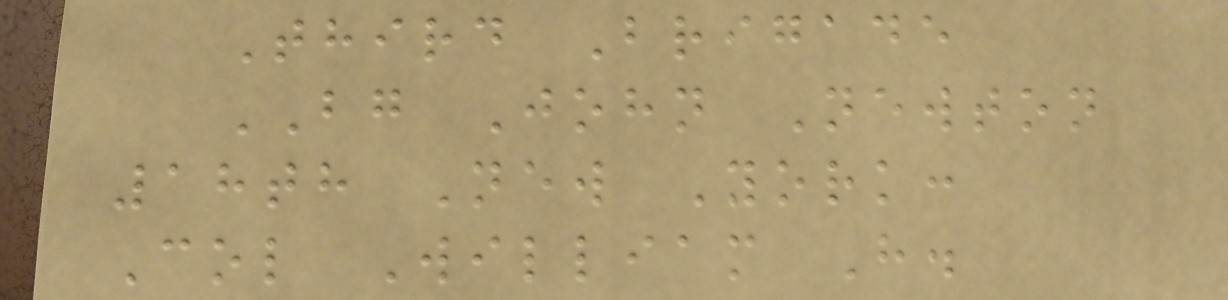Third Brigade
BG John Newton
18th New York:
Col William H.
